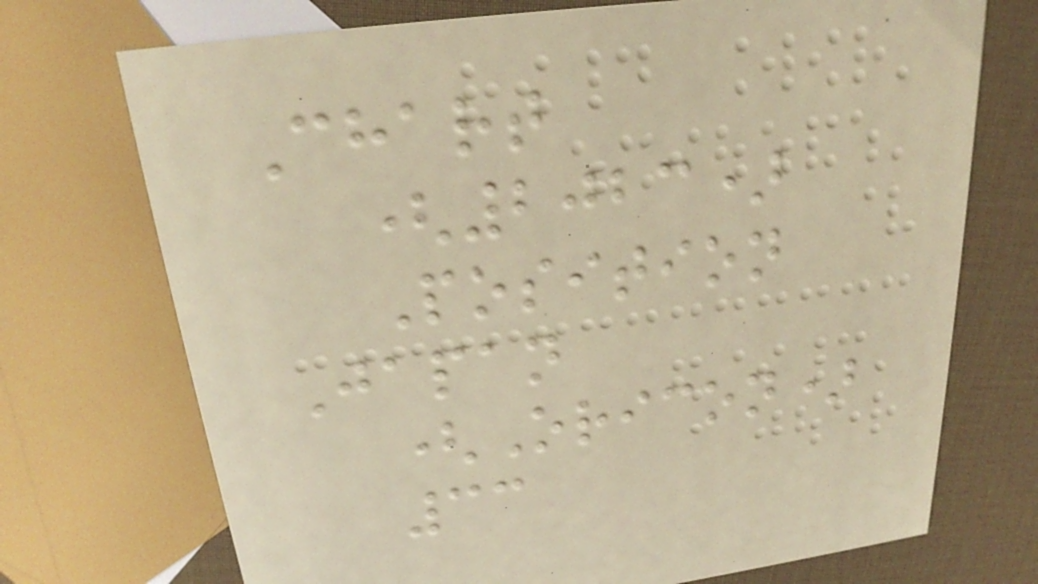Chart
(2023)
Position
Japan
(Oricon)
33
